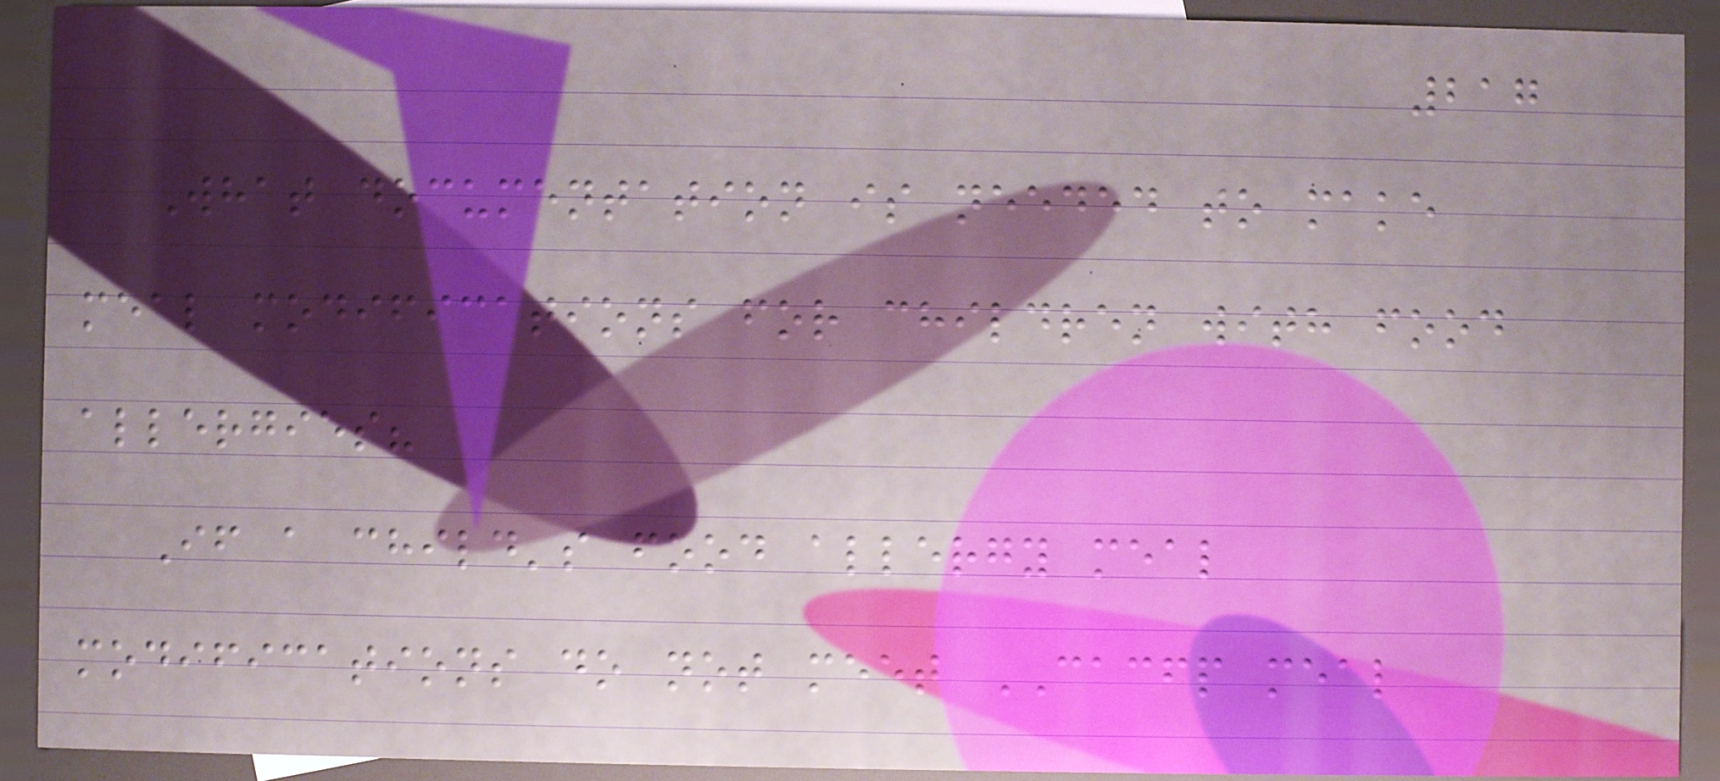217
What documentation is needed to make
meal modifications for children with food
allergies?
If a child's food allergy meal
modifications do not meet CACFP meal
